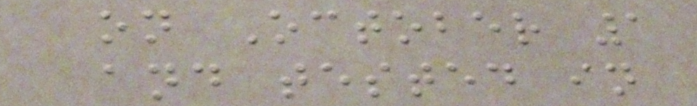on October 1
and tested in
